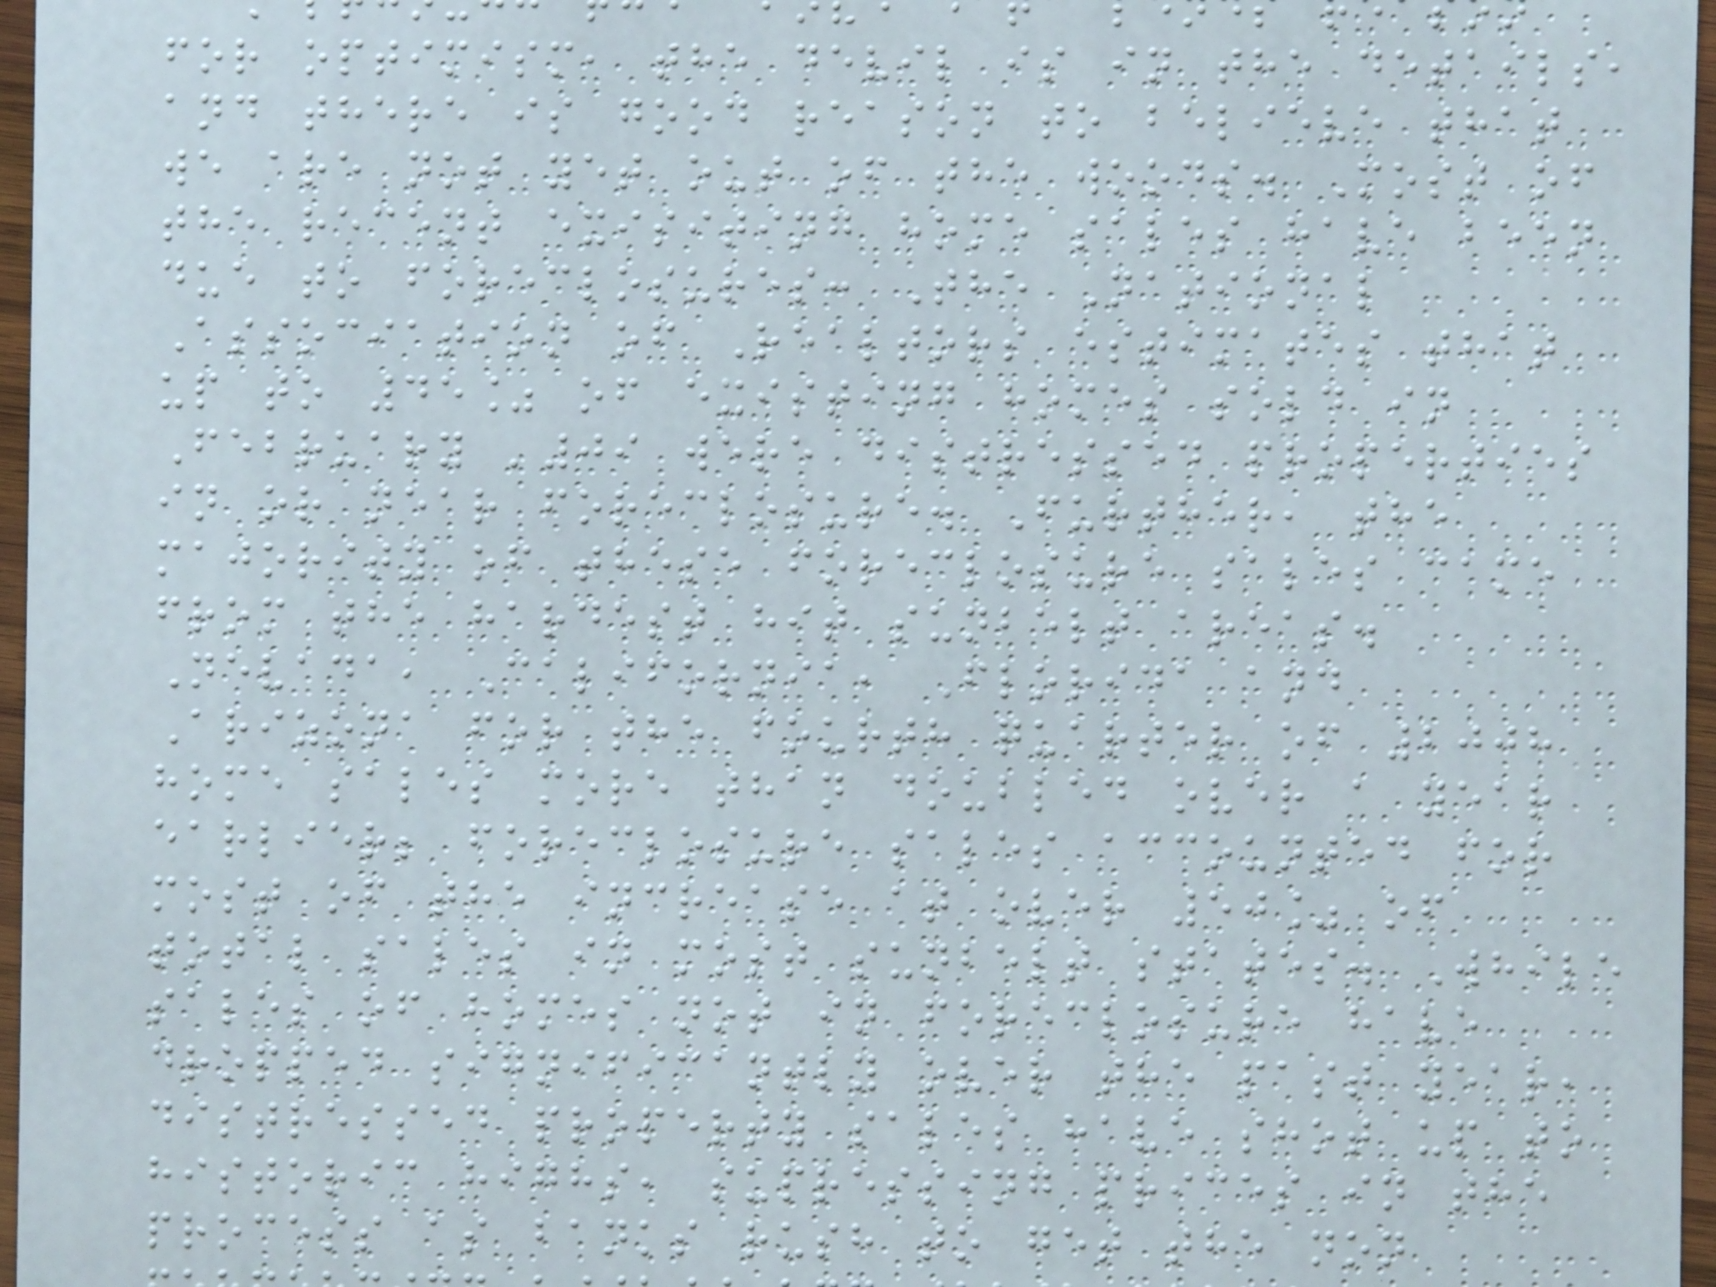for optimism, the devil is in the details,
and there is good reason to believe that
we are not yet out of the woods. Most of
the recent exisiting home sales have been
due to foreclosures: The National
Association of Realtors estimates that
up to 45% of existing homes sold in
February '09 were distressed properties
in or near foreclosure. Further, the
majority of these foreclosure sales came
from the hardest hit sunbelt areas.
Nevada, California, Florida and
Arizona for the fourth quarter of 2008
home sales more than doubled over a year
earlier; foreclosure sales accounted for
most of the increase at over 50% of
total sales in most sunbelt states. While
sales of homes not in foreclosure have
dropped significantly over the past year,
distressed property sales have shot up to
historic highs, supressing prices in the
process as banks rush to get the non
